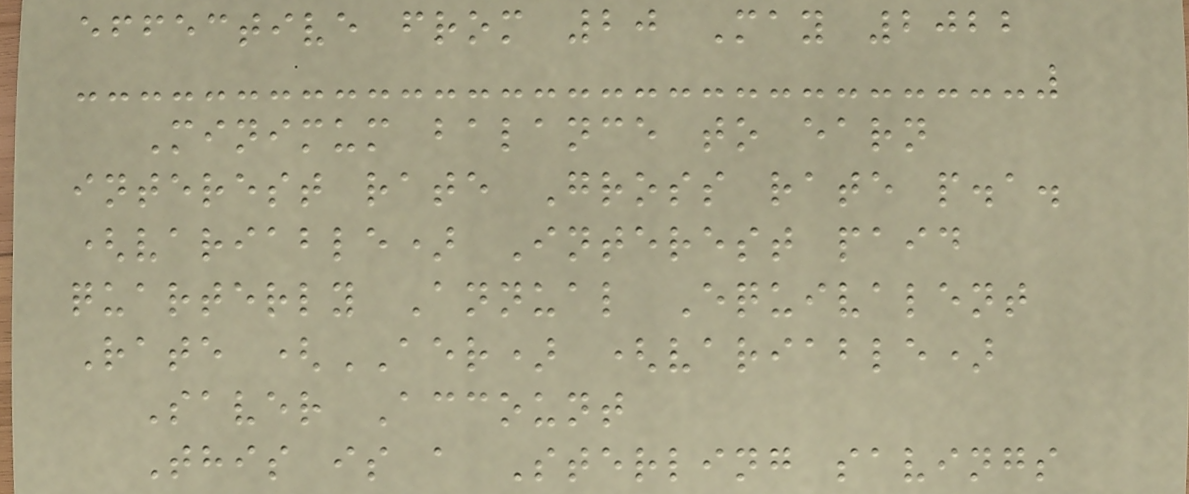effective from 20 May 2022
Minimum balance to earn
interest rate Gross rate p.a.
(variable) Interest paid
quarterly Annual Equivalent
Rate (AER) (variable)
Saver Account
This is a Sterling savings
